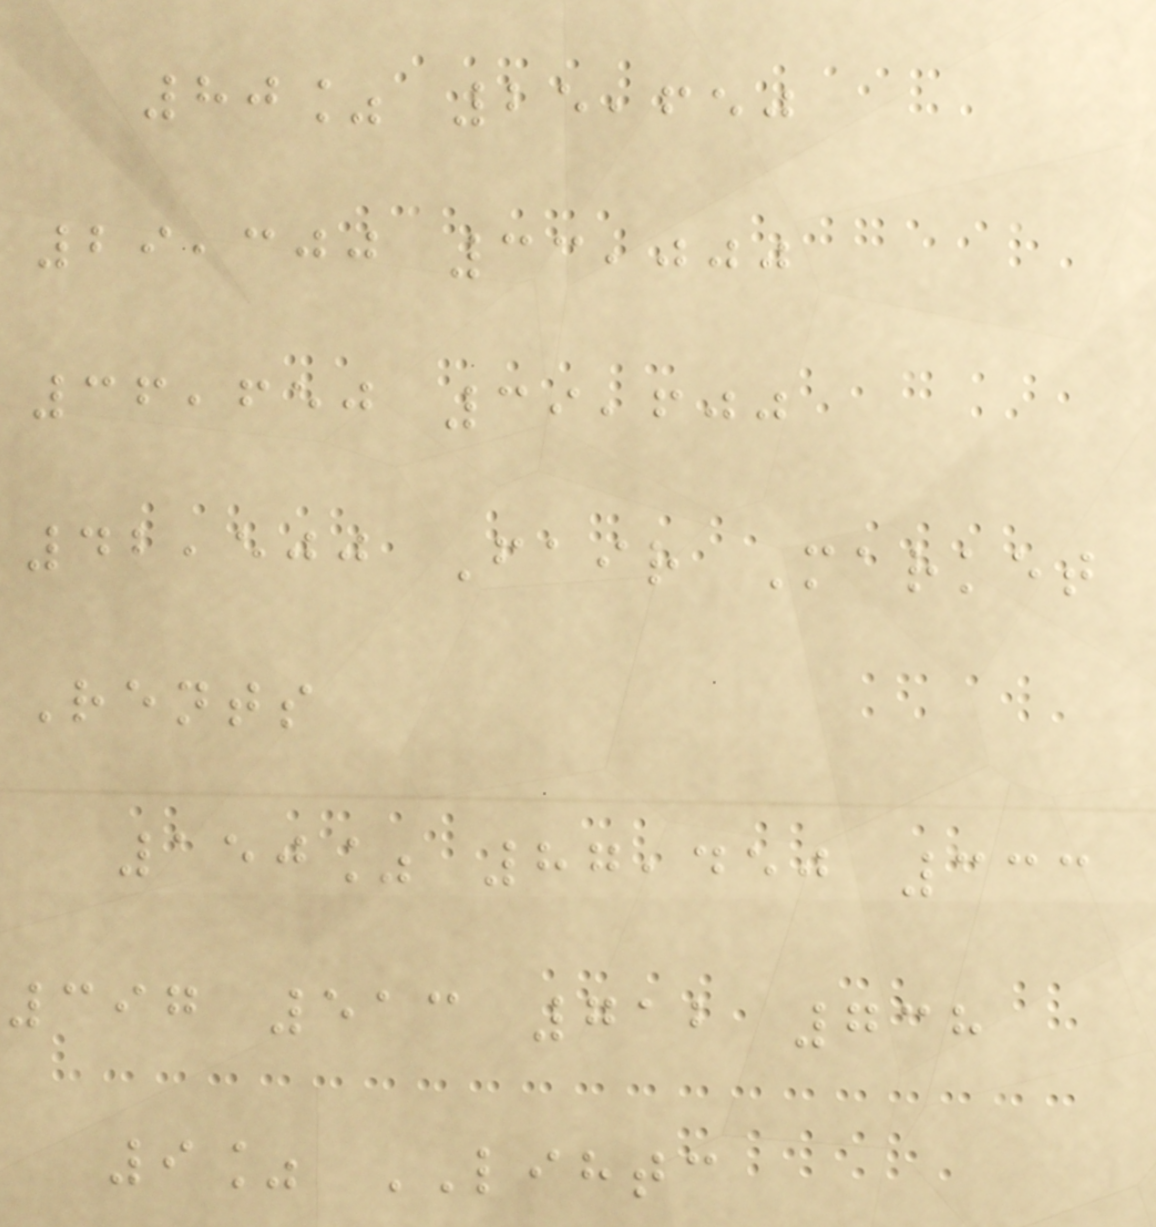80% 25,650
29,300 33,000
36,650 39,600
42,500 Fair Market
Rents
150% 87,450 333
397 513 712 738
9% LIHTC
